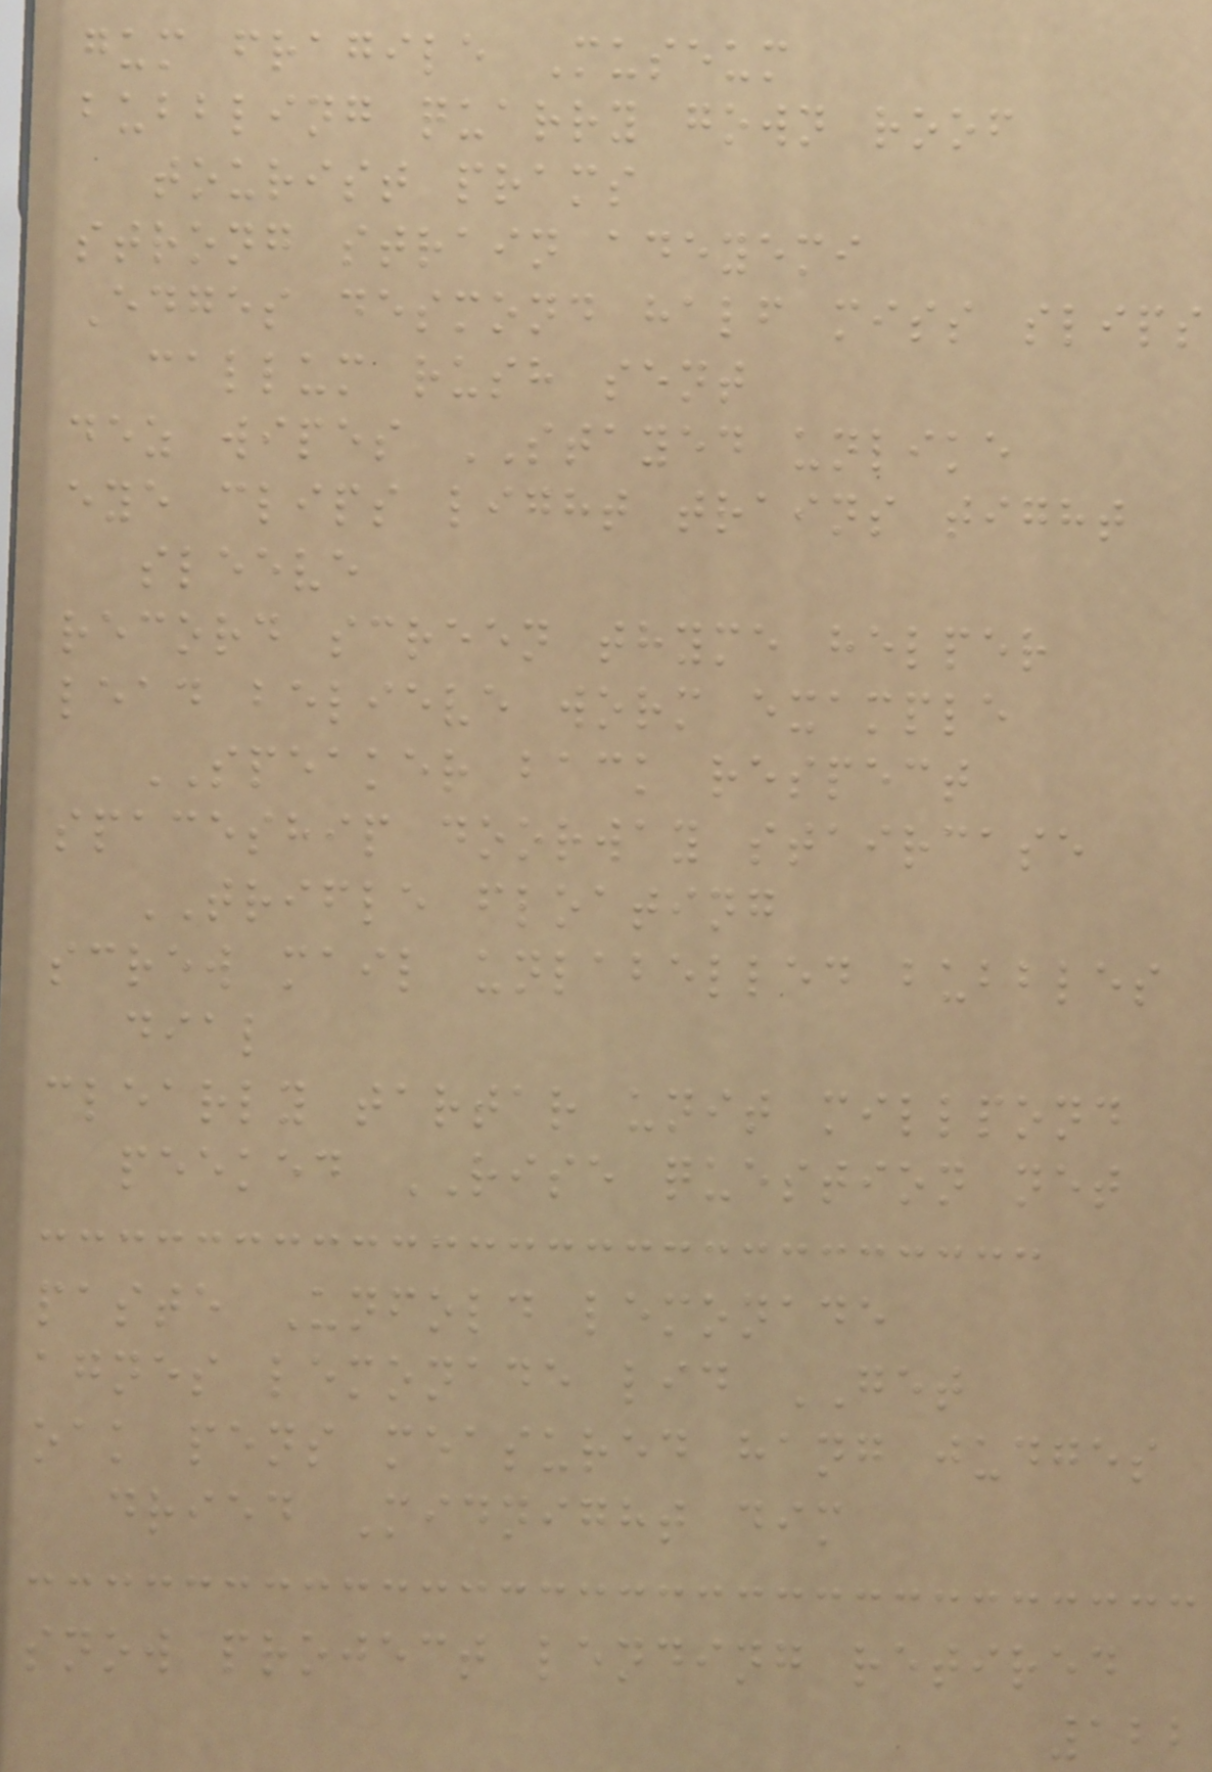gum fragile Museum
bubbling quarry gown roof
tourist prams
strong strain adeyemi
Edges desmond half miss slips
callum rush sent
dez wipes STAYED unlike
eye clips light trains tight
sleeve
record screen thyme helper
lead believe worm example
SPEAKER back respect
spaceship doorway staircase
TRIFLE floating
screw mail unlabelled bubbles
dial
clearly tartar unit millpond
peeked RISE question net
paste Unfold lemonade
agnes lemonade lid GET
oak pens measured hang judges
dried Midnight dim
snow project lending retired
122
